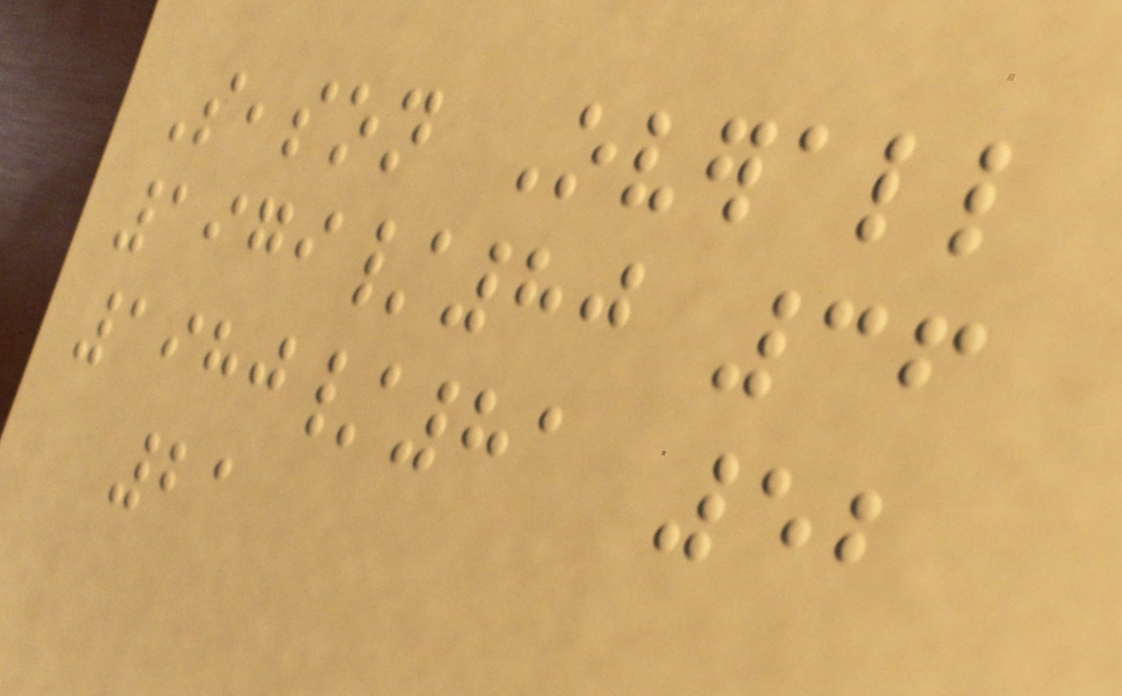Season Overall
1979/80 36
1980/81 52
21
